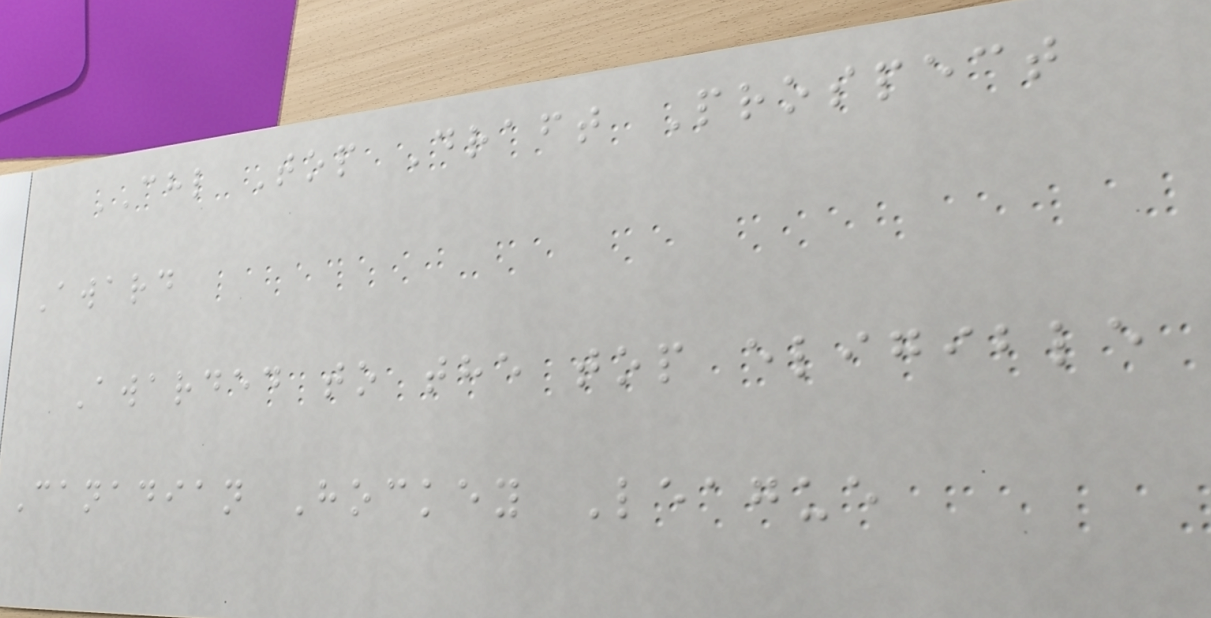CHL Top Draft Prospect
Award
Awarded to the top eligible
Canadian Hockey League
